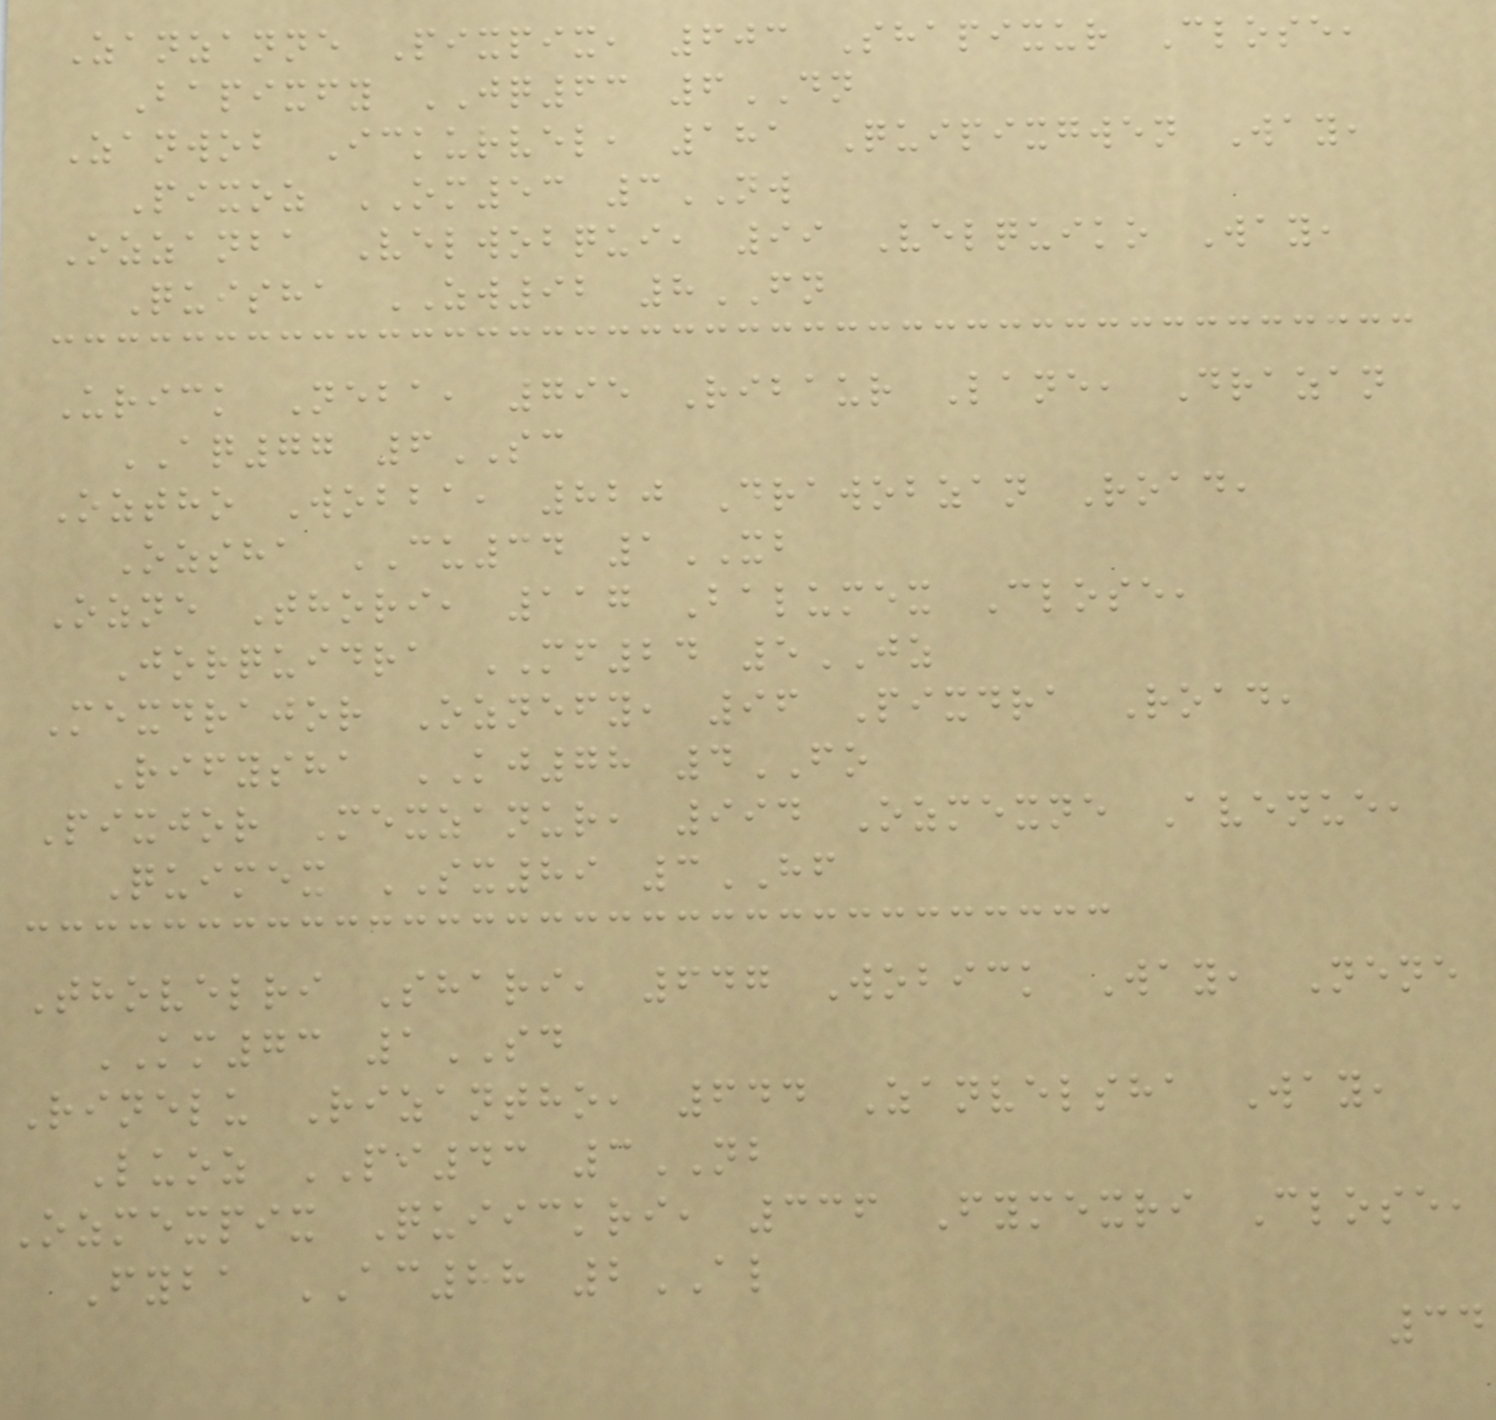Zanzanne Pixpix, 603 Shapixur Close,
Bapixfy JQ63 6DN
Zanwob Ickurvel, 181 Quipixgwen Way,
Pixoz OM53 3NW
Ozzanba Velwobqui, 99 Velquiko Way,
Quisha ZW92 8FN
Urick Neba, 795 Ribaur Lane, Drazan
AQ77 6SC
Oztho Wobba, 820 Drawobzan Road,
Ozsha CU34 1XB
Ozne Thori, 117 Balumex Close,
Jorquidra MF24 5JZ
Mexdrajor Oznefy, 96 Pixdra Road,
Rifysha KJ78 4FO
Pixjor Mexzanur, 994 Ozmexne Avenue,
Quimex SX89 3HF
Thovelri Shari, 647 Wobick Way, Nene
KM73 1SD
Rinelu Rizantho, 644 Zanvelsha Way,
Luoz PI43 3NB
Ozmexpix Quiickri, 336 Fymexri Close,
Fyba AC88 2AL
34
